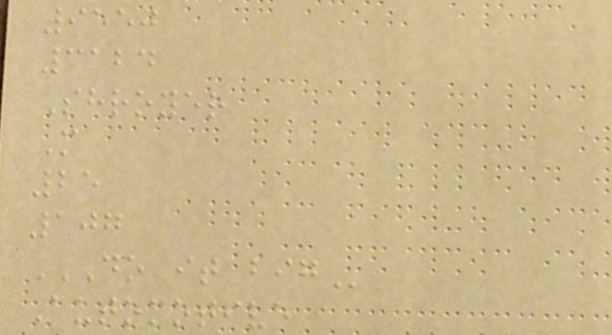9550
3124
Shroyer
M
25
107
DO IT BIG
Automotive
